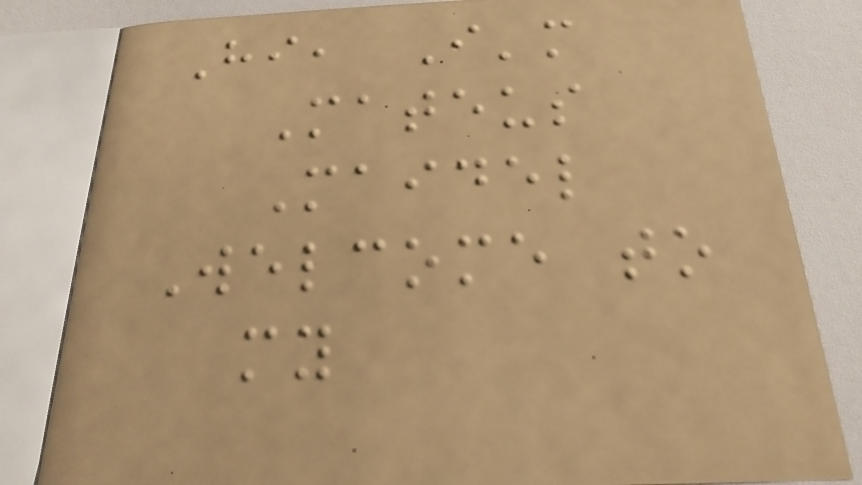Hi, I'm
Mateus
Maidel
Welcome to
my
